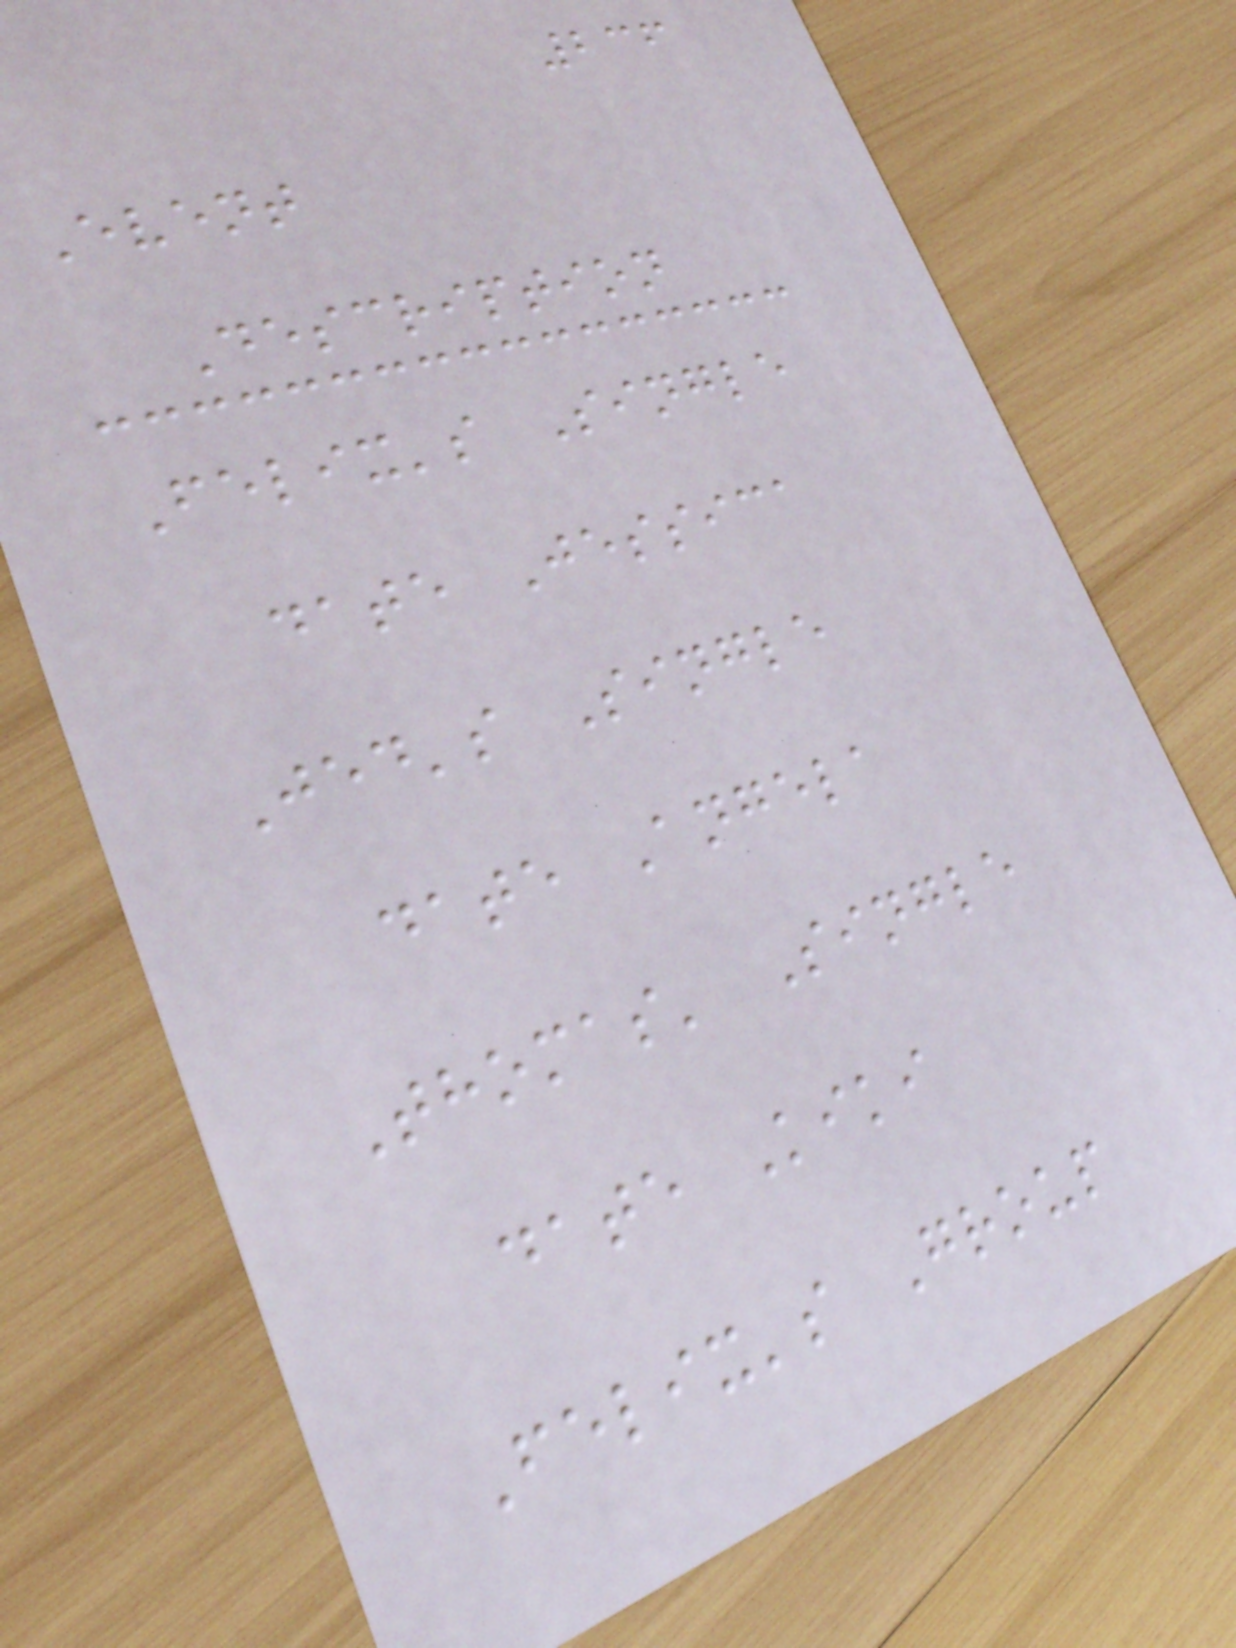236
Event
Description
Felix's Single
date Jessica
Jed's Single
date Angela
Thomas' Single
date Kiki
Felix's Group
